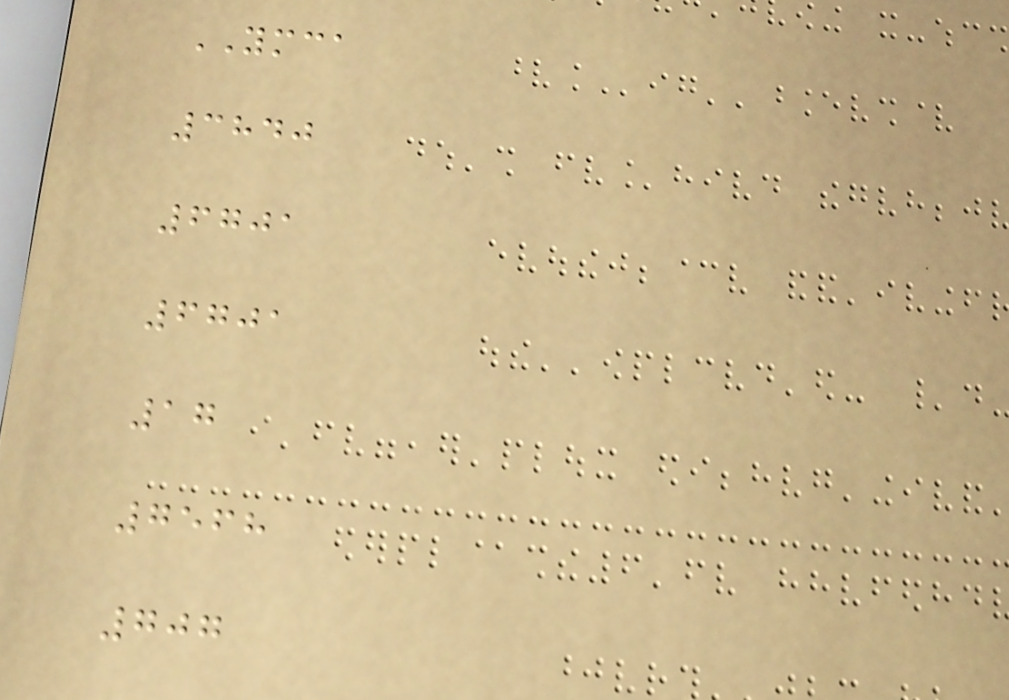YMCA
3840
6701
6701
17
7568
707
